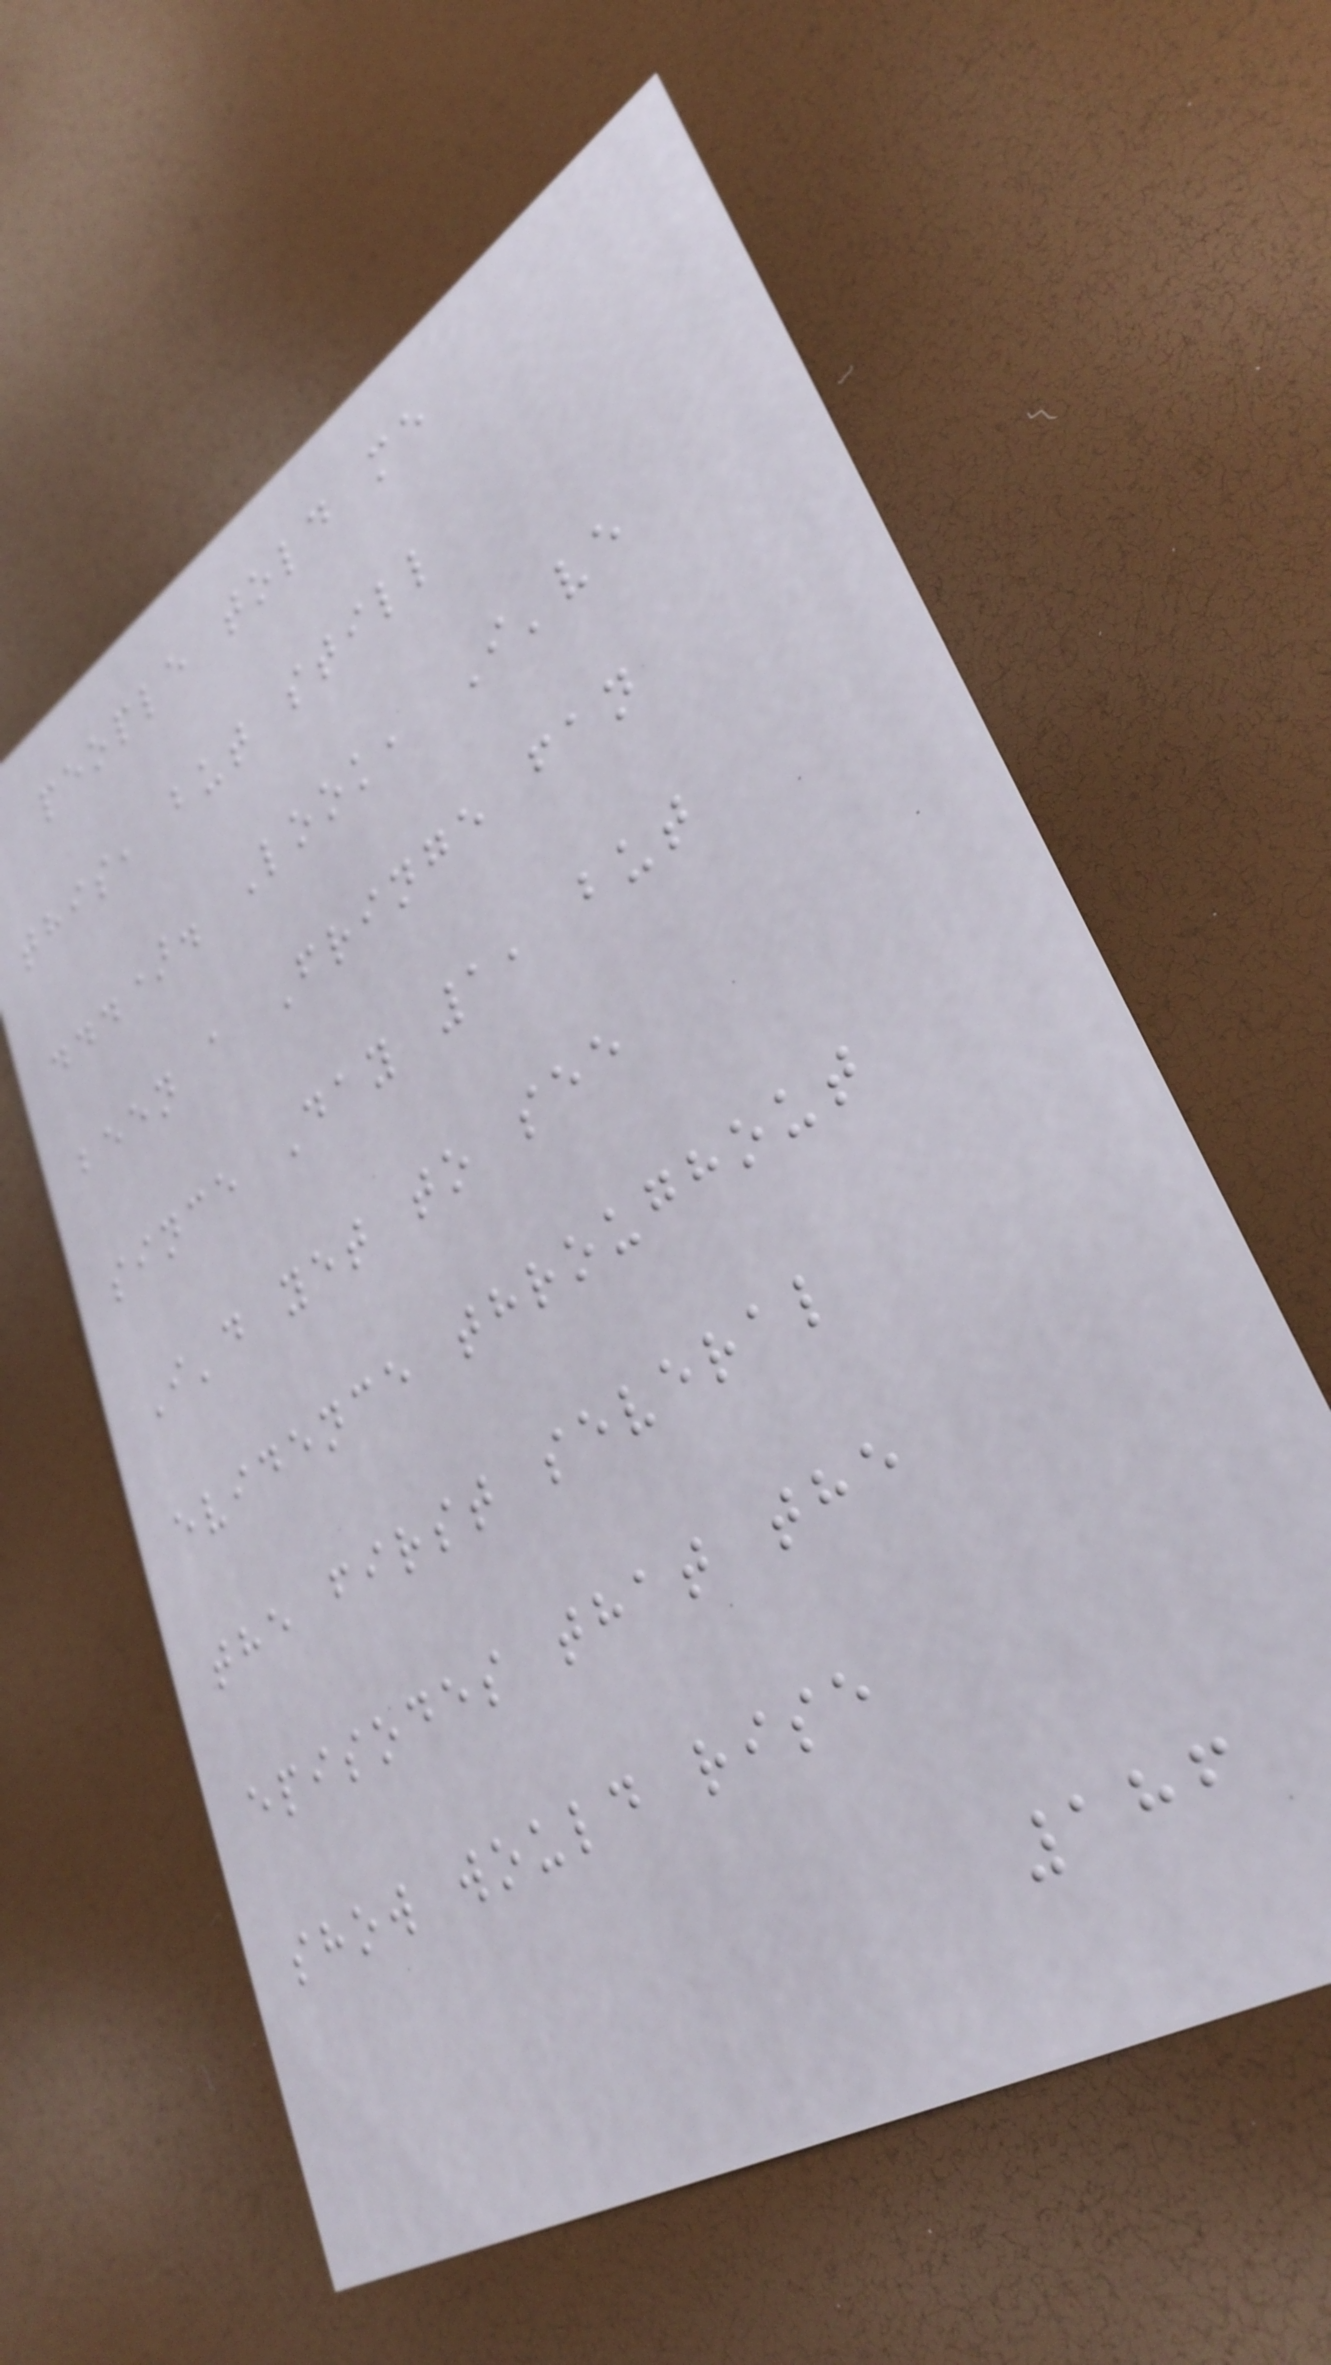people told me
this, but still
...). Look, I've
been a Fringe fan
since Day 1, but
I'd yet to see
evidence throughout
the first several
episodes that the
show would rise
186
